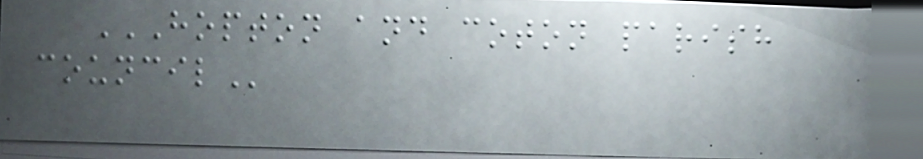HOPTON AND COTON PARISH
COUNCIL
